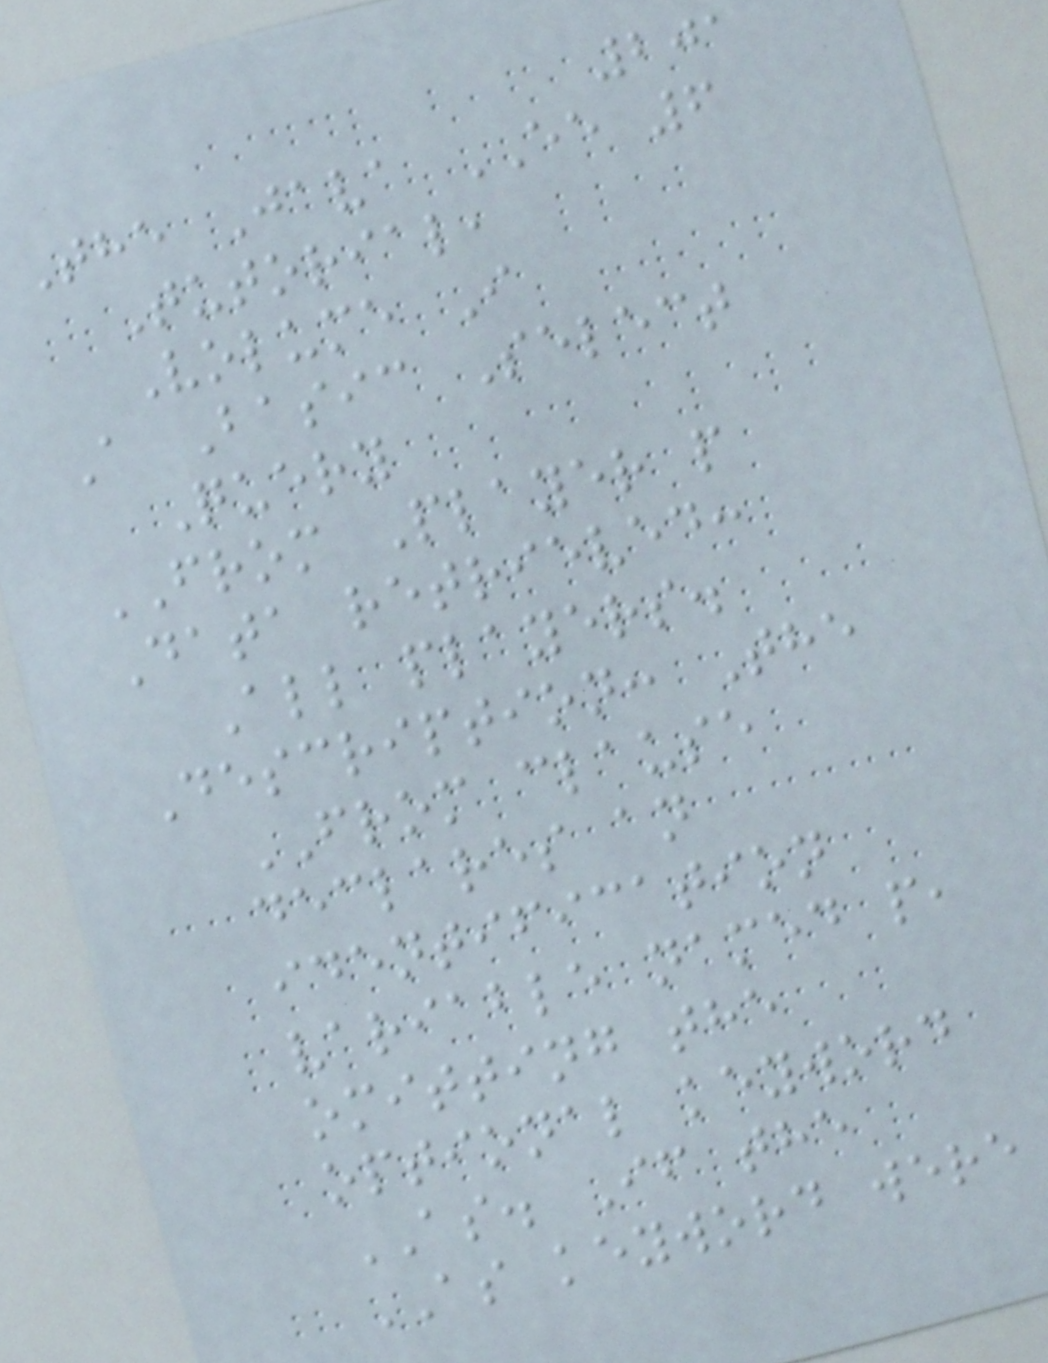201
The Java EE 6
Tutorial,
Volume I
A Basic Select
Query
FROM Player p
Data retrieved:
All players.
Description: The
FROM clause
declares an
identification
variable named p,
omitting the
optional keyword
AS. If the
AS keyword were
